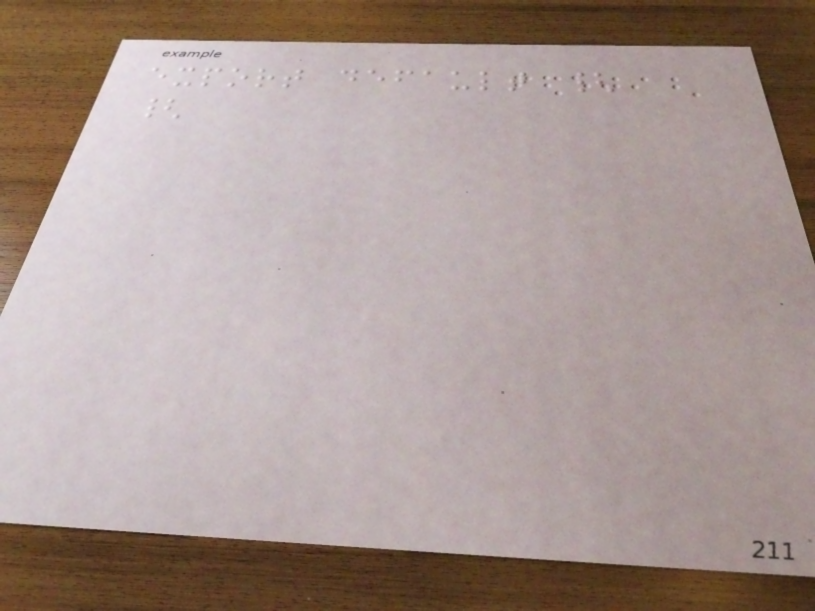export default {
{
